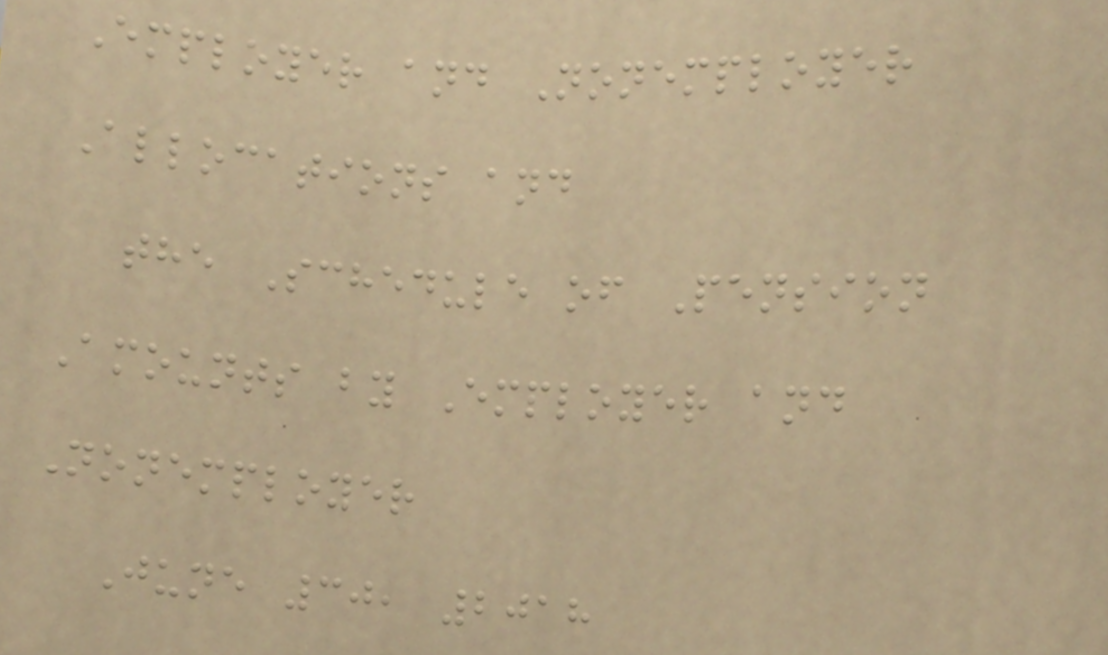Employer and Nonemployer
Allocations and
the Schedule of Pension
Amounts by Employer and
Nonemployer
June 30, 2018
